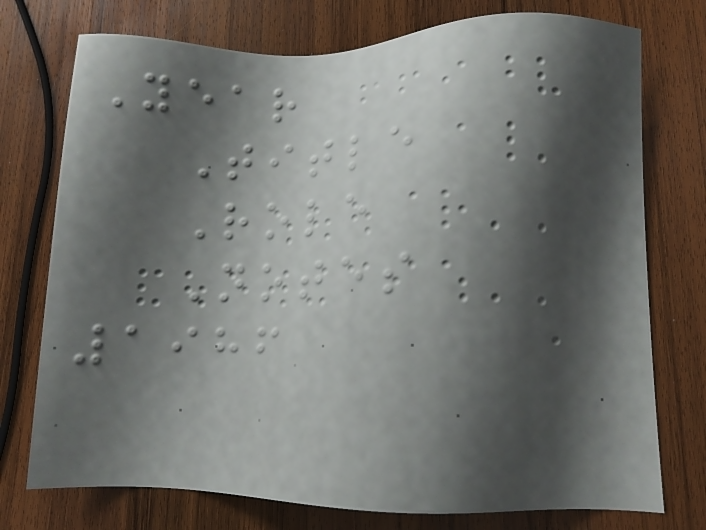Year
Title
Role
Notes
1986
